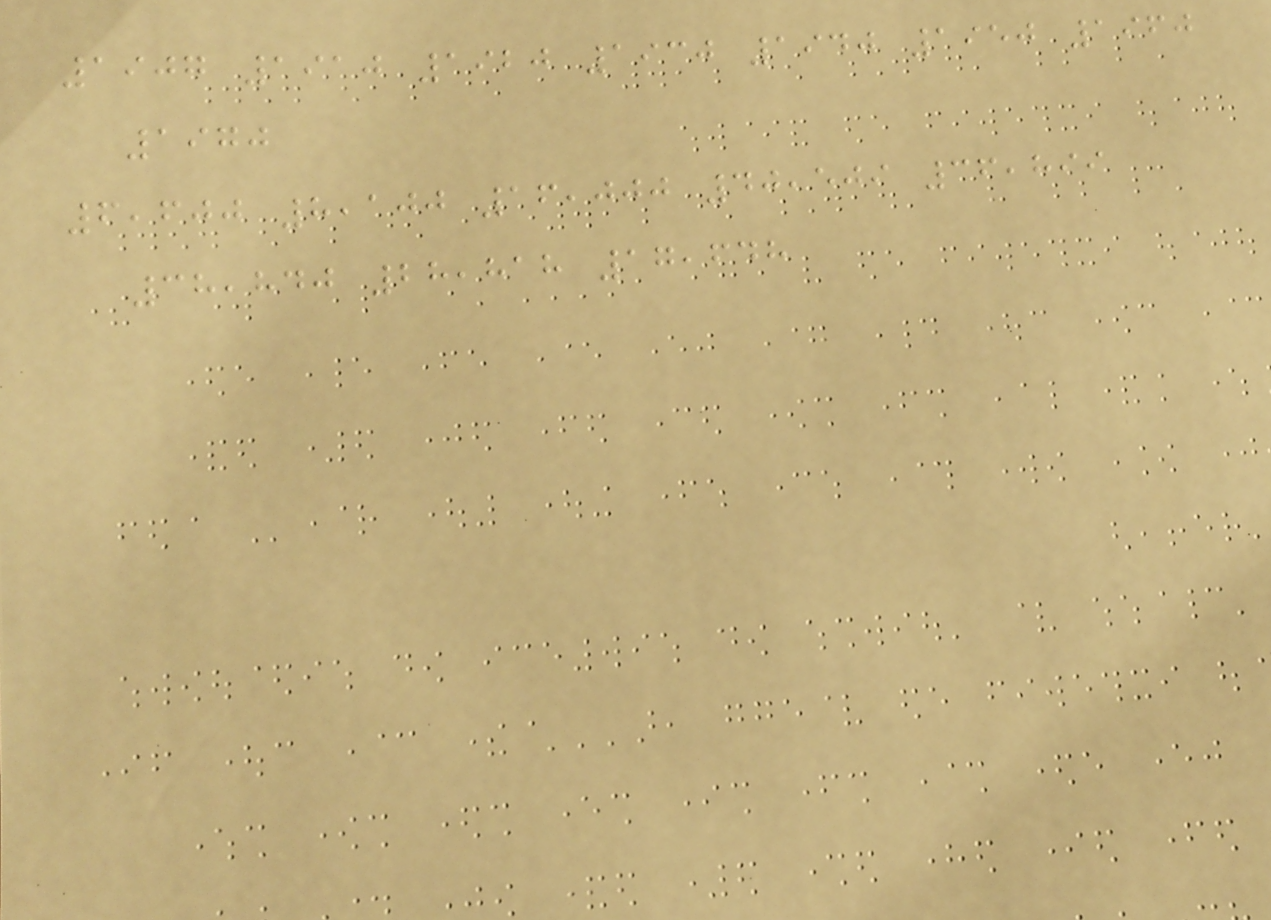1907 1910 1920 1930 1940 1950 1960
1970
6,600 8,100 16,000 40,509 36,899
38,840 28,818 17,648
